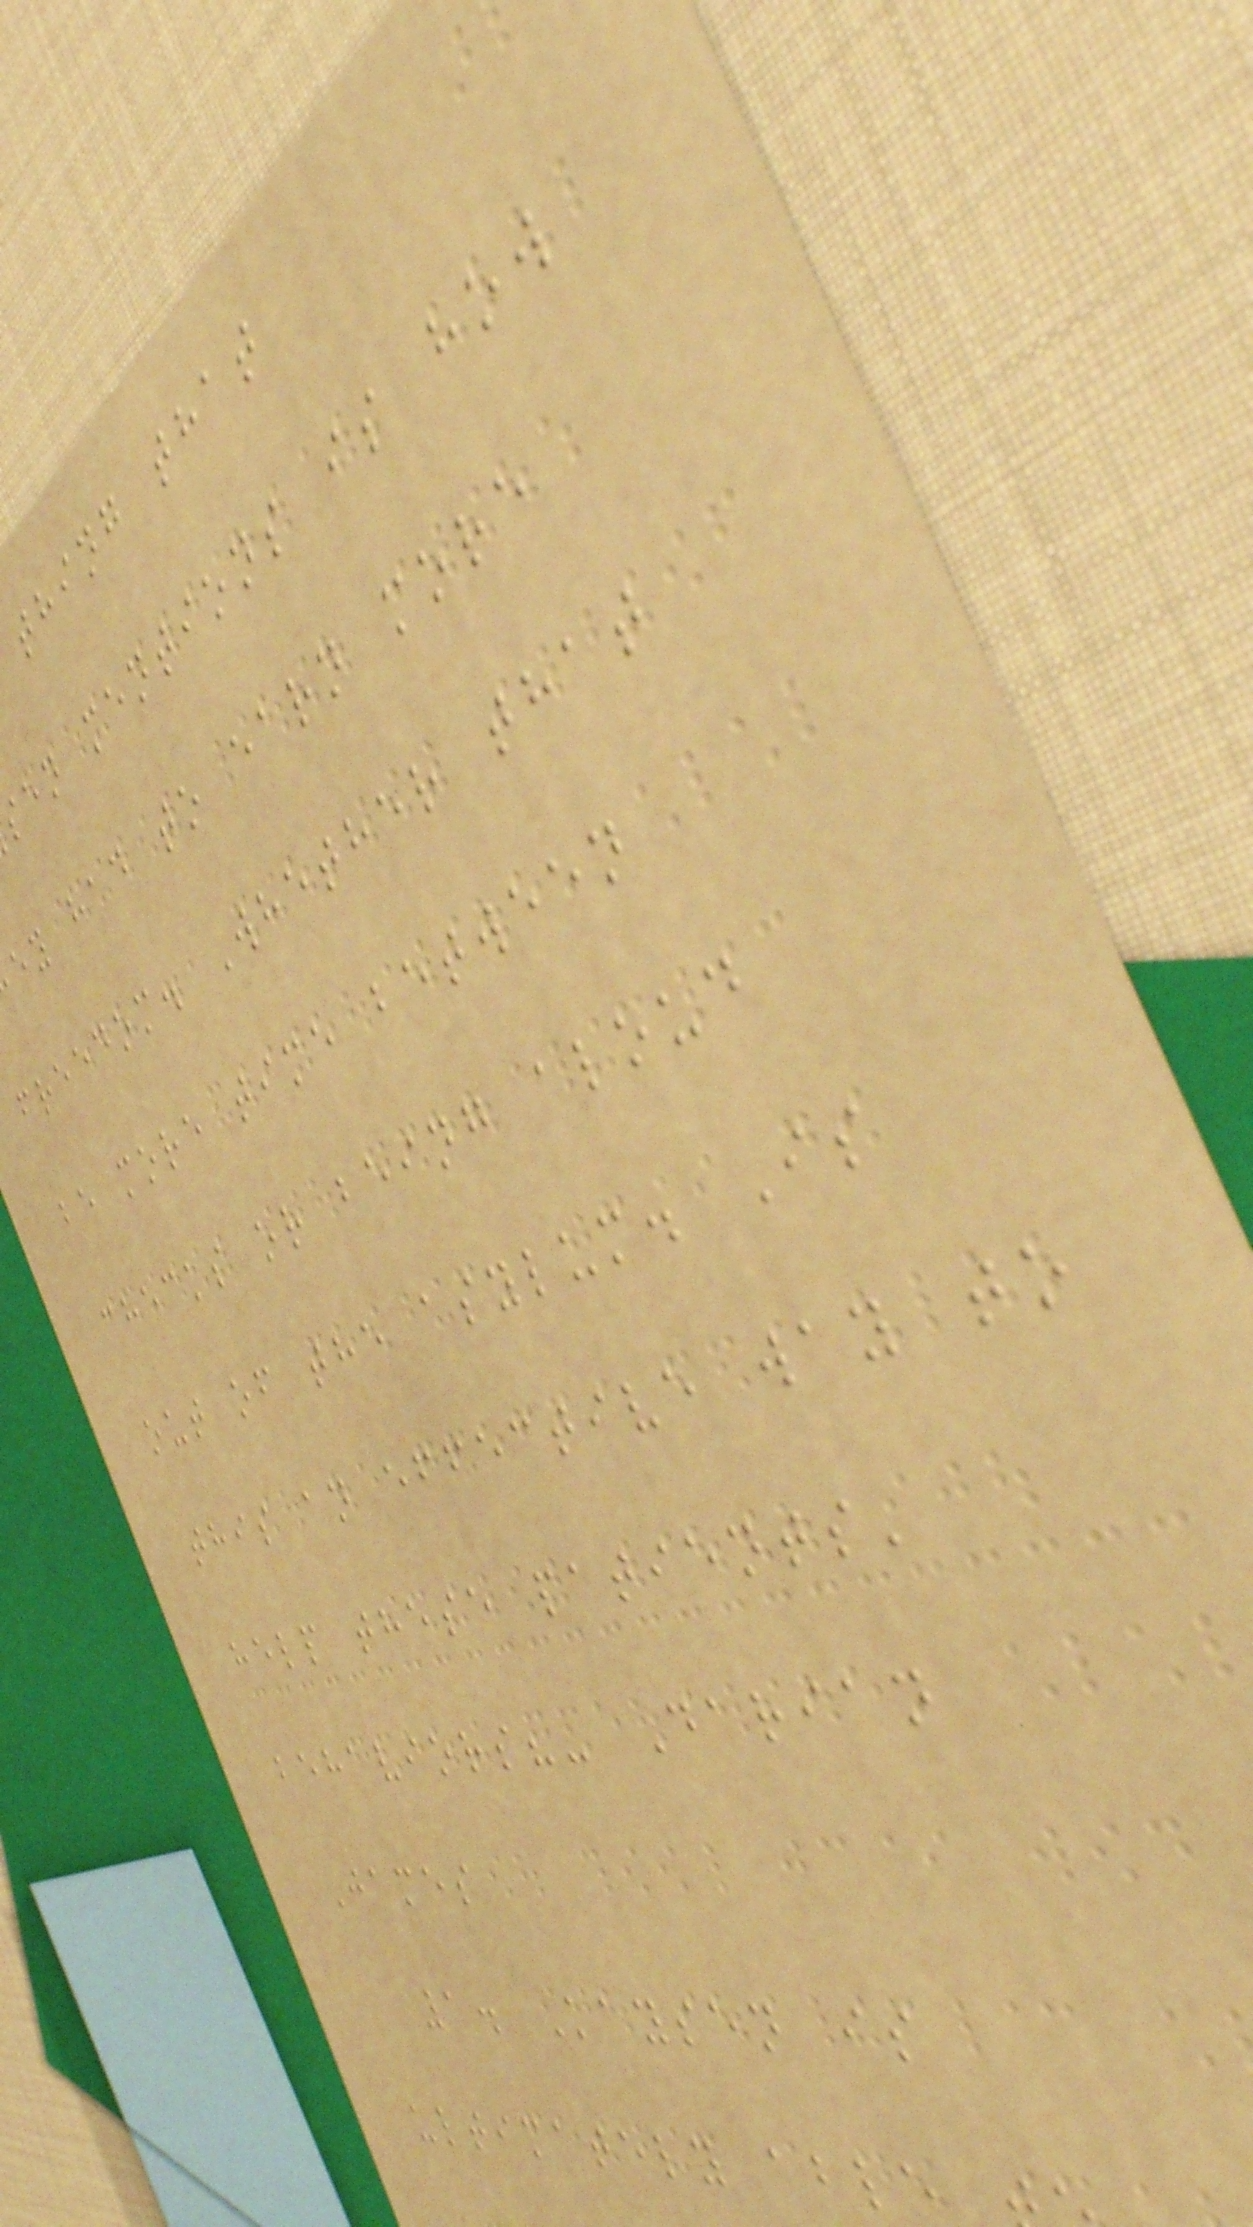thing that
sen mentions is how
ey had to earn more
freedom. Whether that
be more time between
checks or being aloud
out of the asylum. Is
this an effective way to
help these patients'
behaviors?- Darian
James
1. Kaysen is
ultimately able
